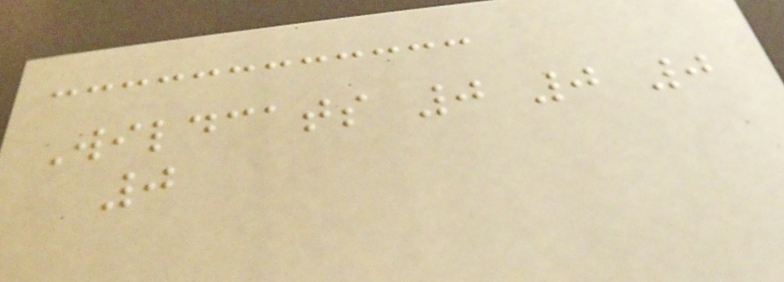Wildcats 0 0 0
0
